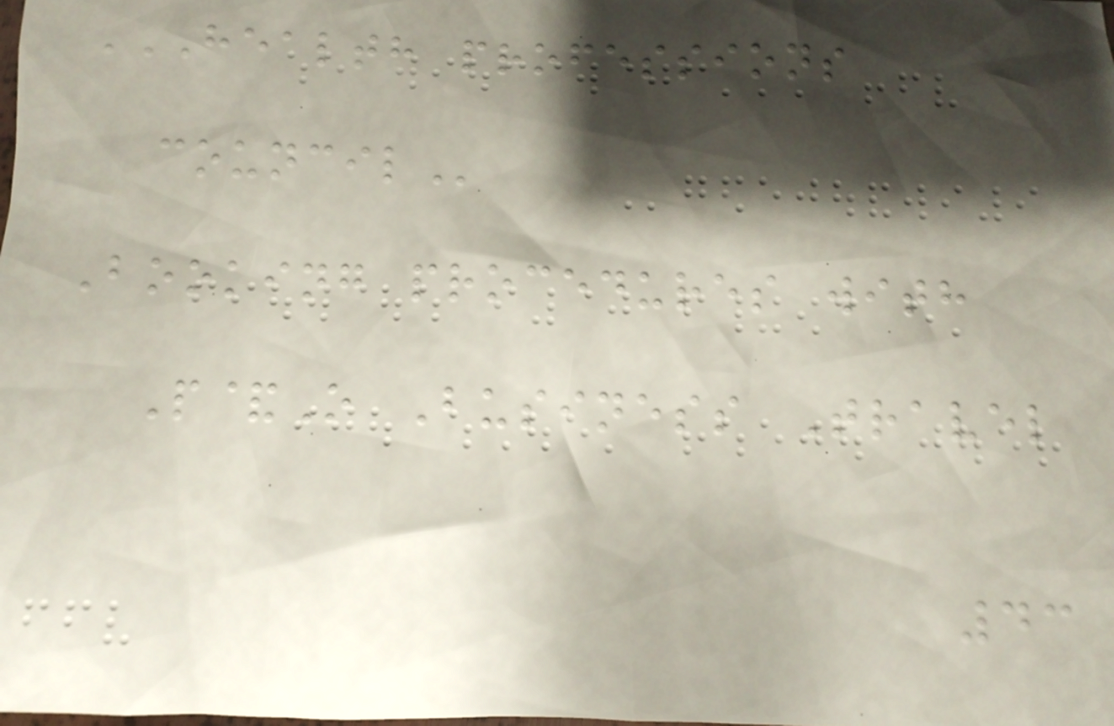HEALTH PROFESSIONS
COUNCIL
Booking procedures with
P&O Business Travel
43
